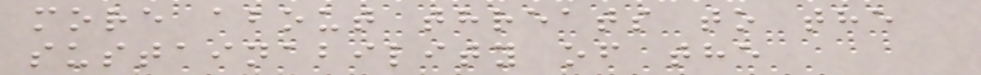more about threats to the
sustainability of the
